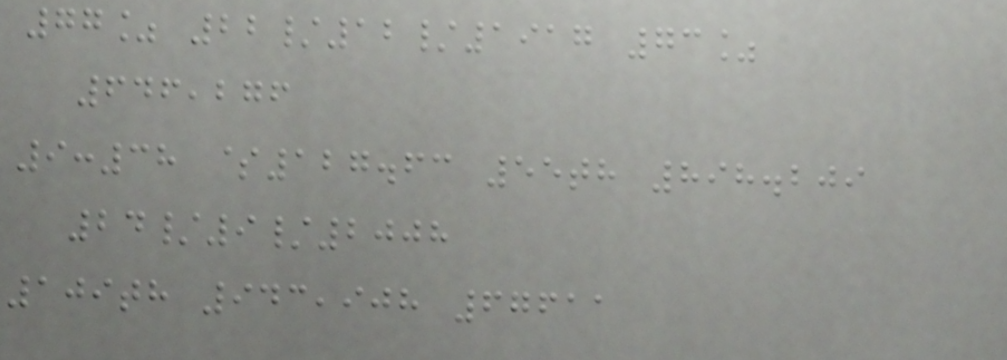77% 22/12/1917 73%
646,276
9:38 $127.63 55th 898.209
24/9/2008
109th 943,908 67611
